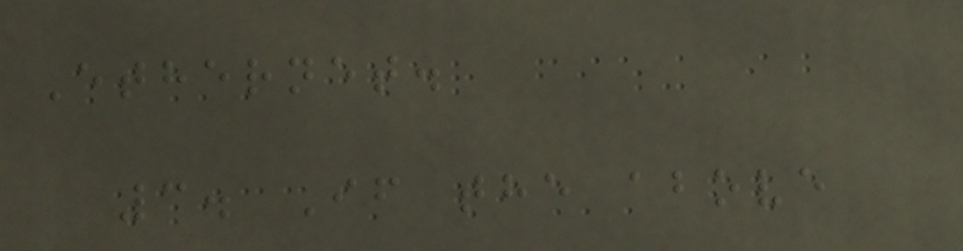Ethernet.
3. If the above
